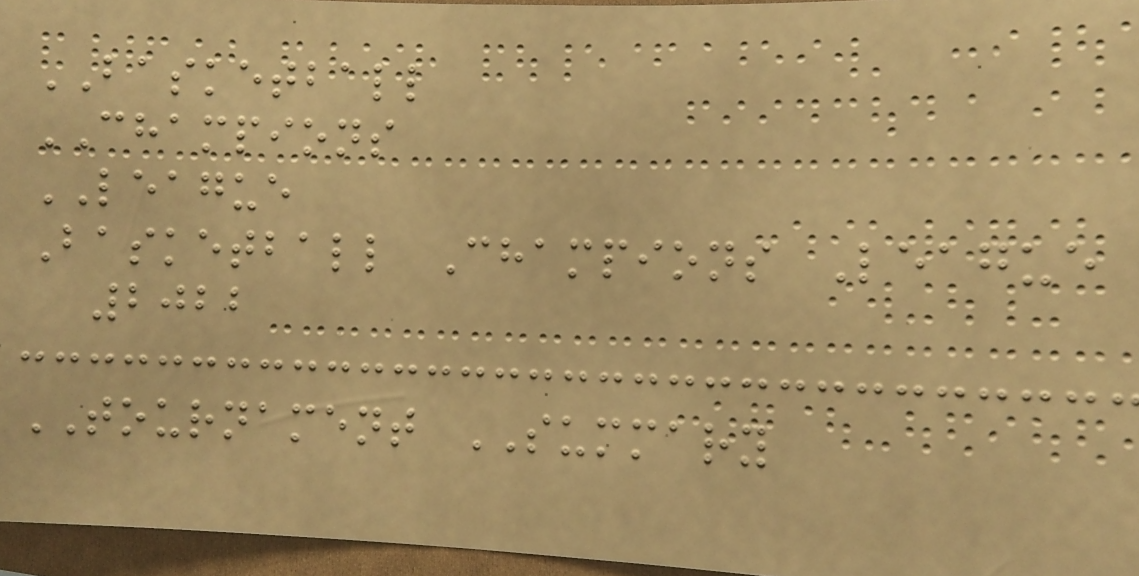BASKETBALL
CHAMPIONS
LEAGUE
Basketball Champions League
2022
TOURNAMENT SUMMARY
